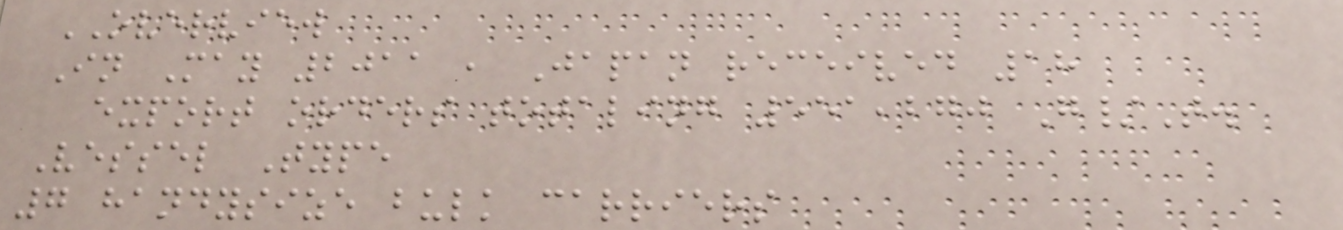OVERVIEW
In May 2011 , Japan received 18
export orders totaling 551,270 G/T.
Vessel Type
7 handysize bulk carriers
